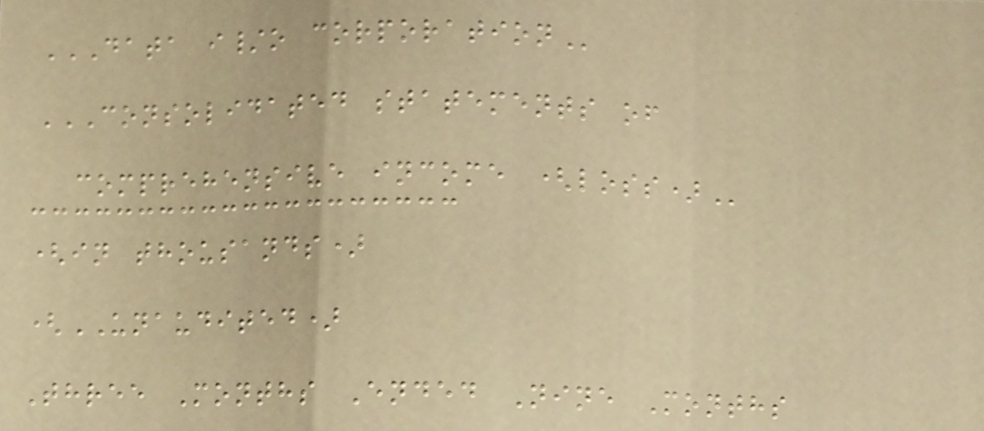DATA I/O CORPORATION
CONSOLIDATED STATEMENTS OF
COMPREHENSIVE INCOME (LOSS)
(in thousands)
(UNAUDITED)
Three Months Ended Nine Months
